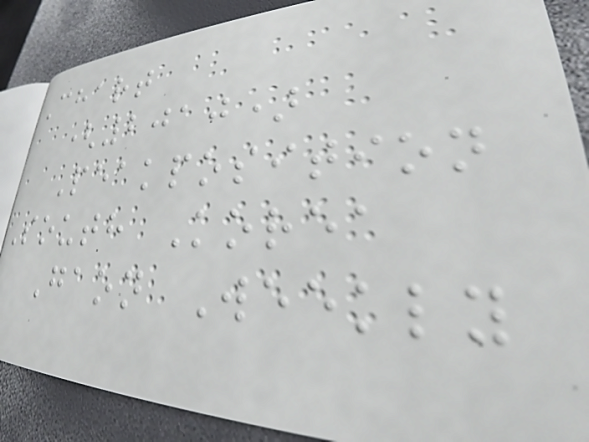Chart
(2010)
Peakposition
South Korea
Gaon Weekly
